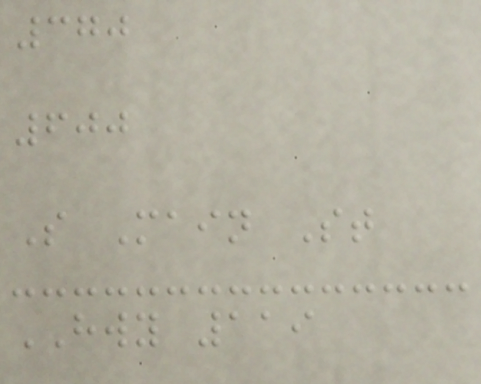370
600
S Main St
HWY 119
